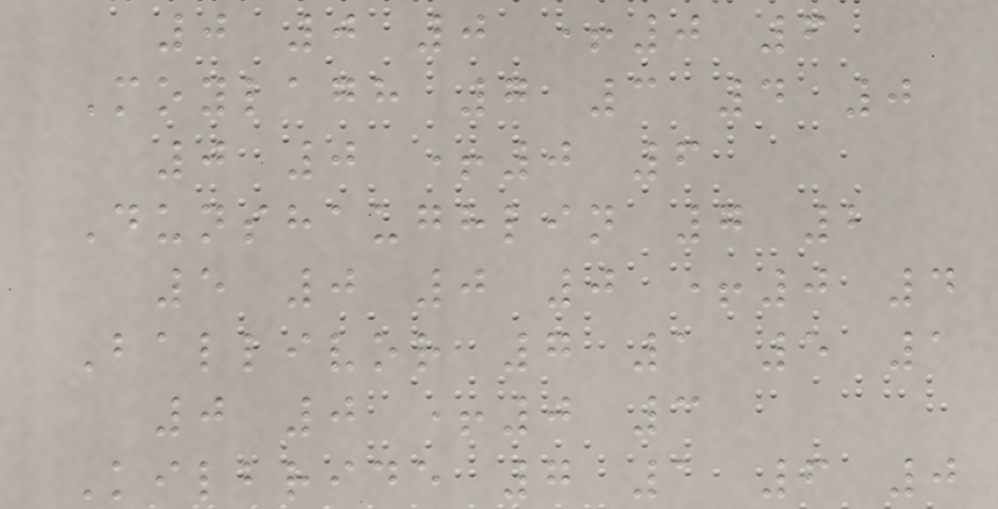0 0 0 +0 6
Moylagh 7 3 4 0
0 0 +0 6
Dunshaughlin 7 2
5 0 0 0 +0 4
Ballivor 7 1 5 1
0 0 +0 3
Kilbride 7 1 6 0
